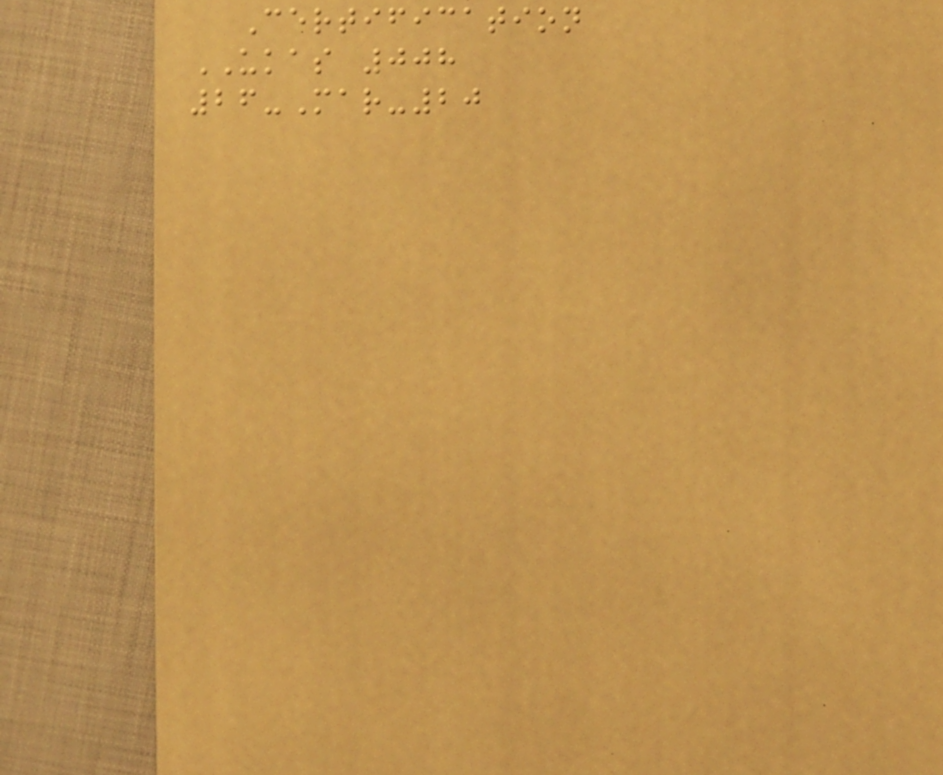Certification
UKAS 008
26-Mar-20
